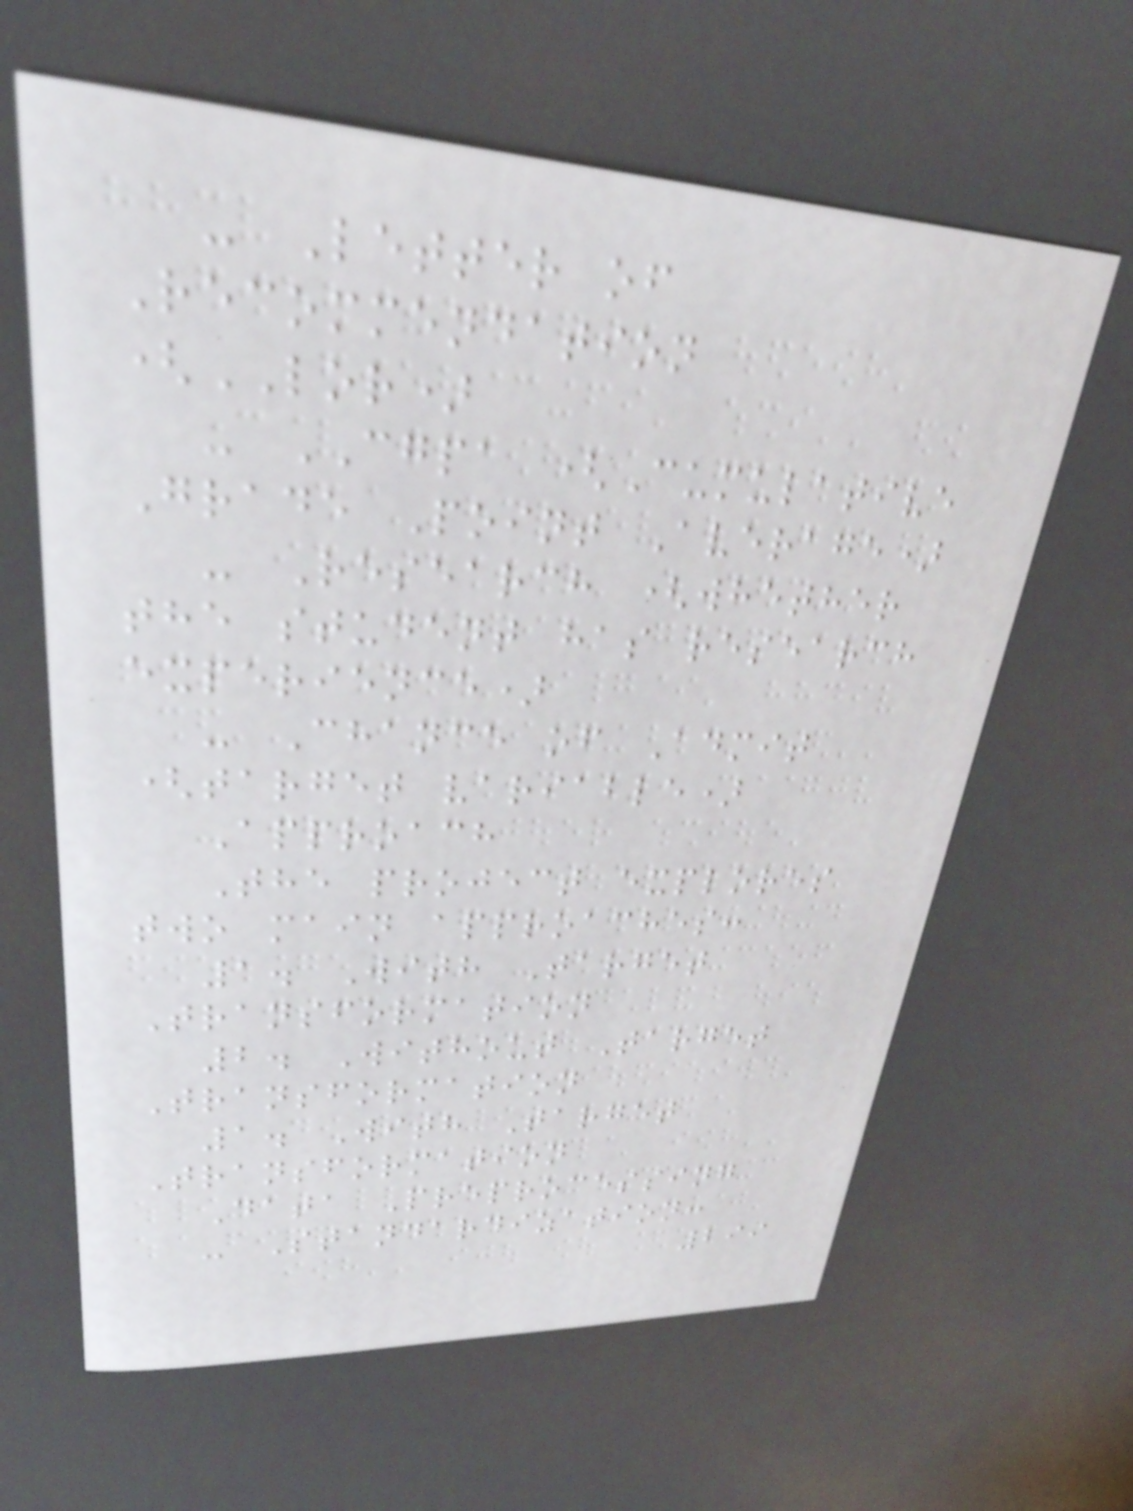- Letter of
Recommendation
(LOR)
- CGPA (Cumulative
Grade Point Average)
- Research (whether
the student has research
experience)
- Chance of Admit
(target variable)
Approach
The project explores
two main approaches:
1. With Target
Transformation
2. Without Target
Transformation
1. With Target
Transformation
Data Preprocessing
- Standardization:
299
